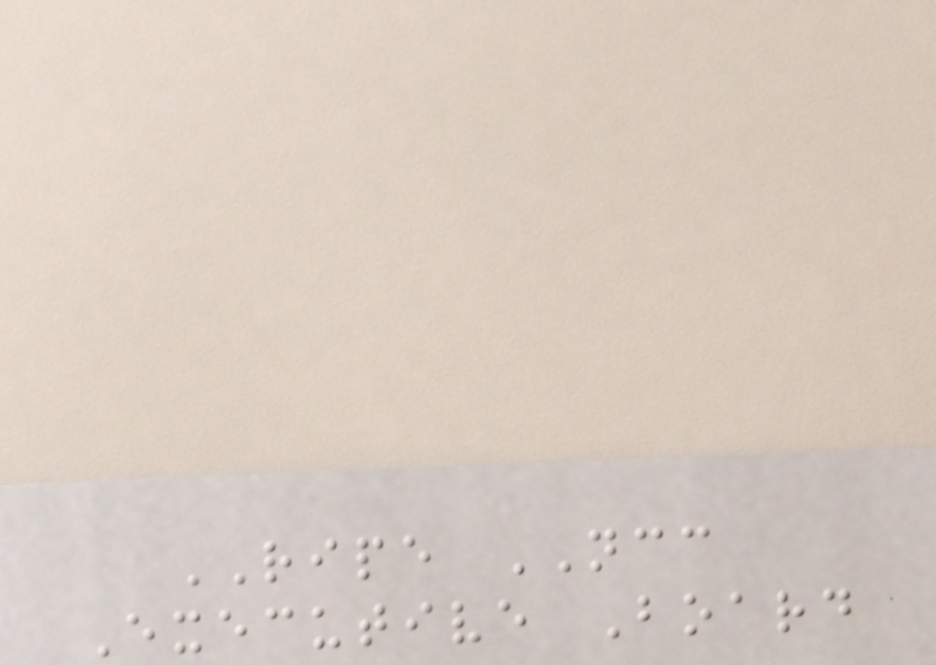RIPE NCC
Executive Board
